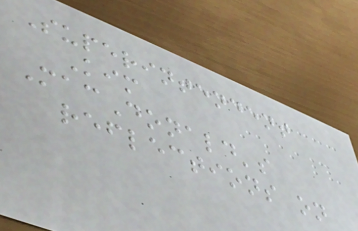Superintendent
Kim
MacDonald's
reflections on
